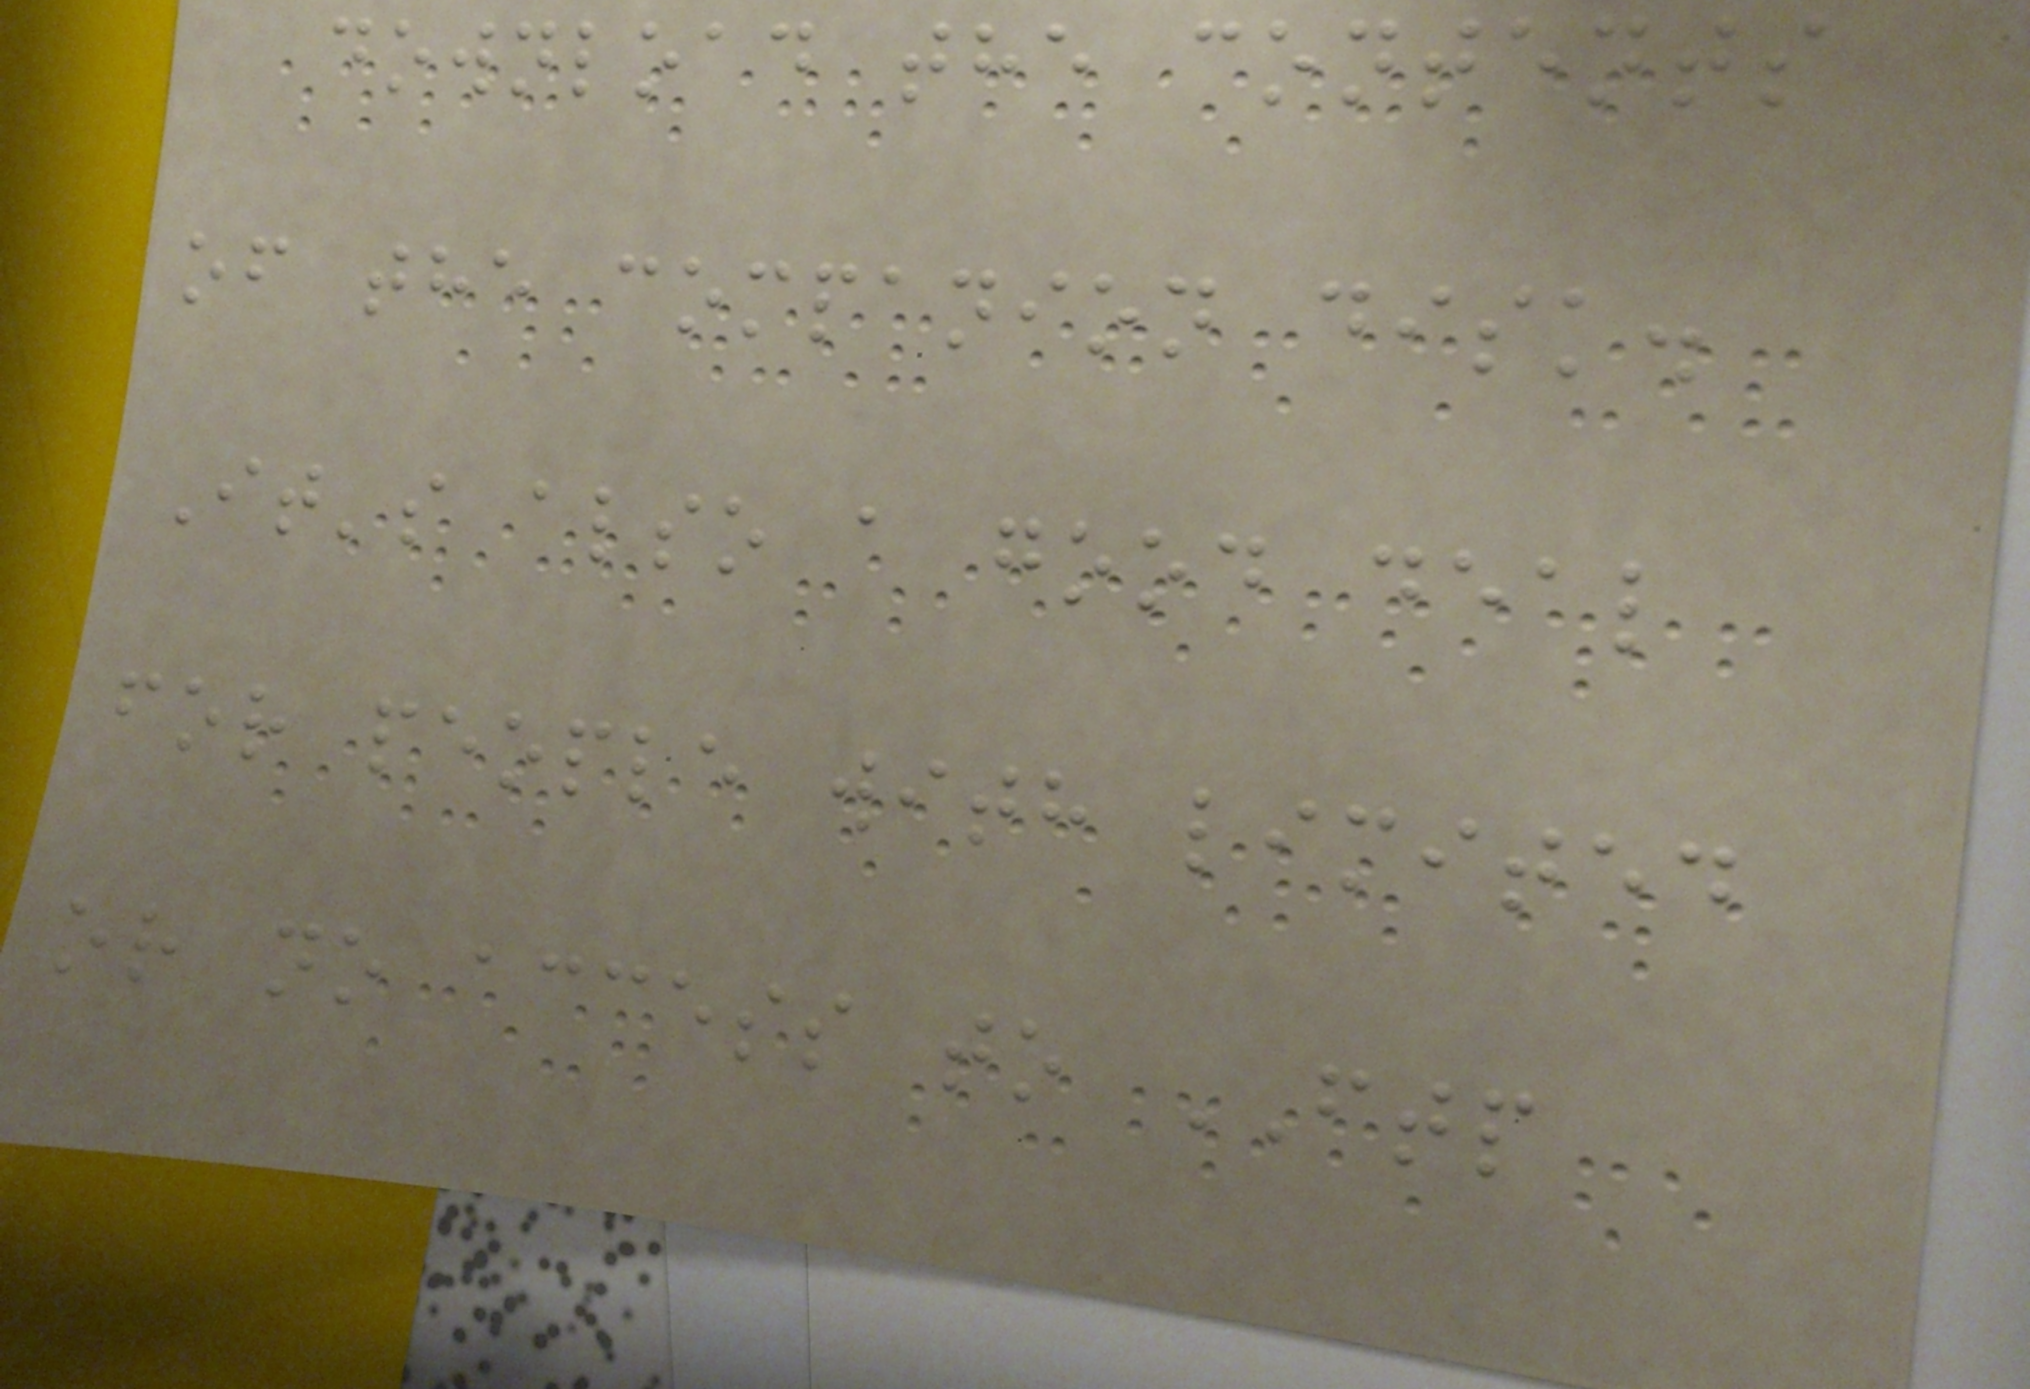download the contents
of the companion disk.
It's also a good deal
for people with limited
or no access to FTP
